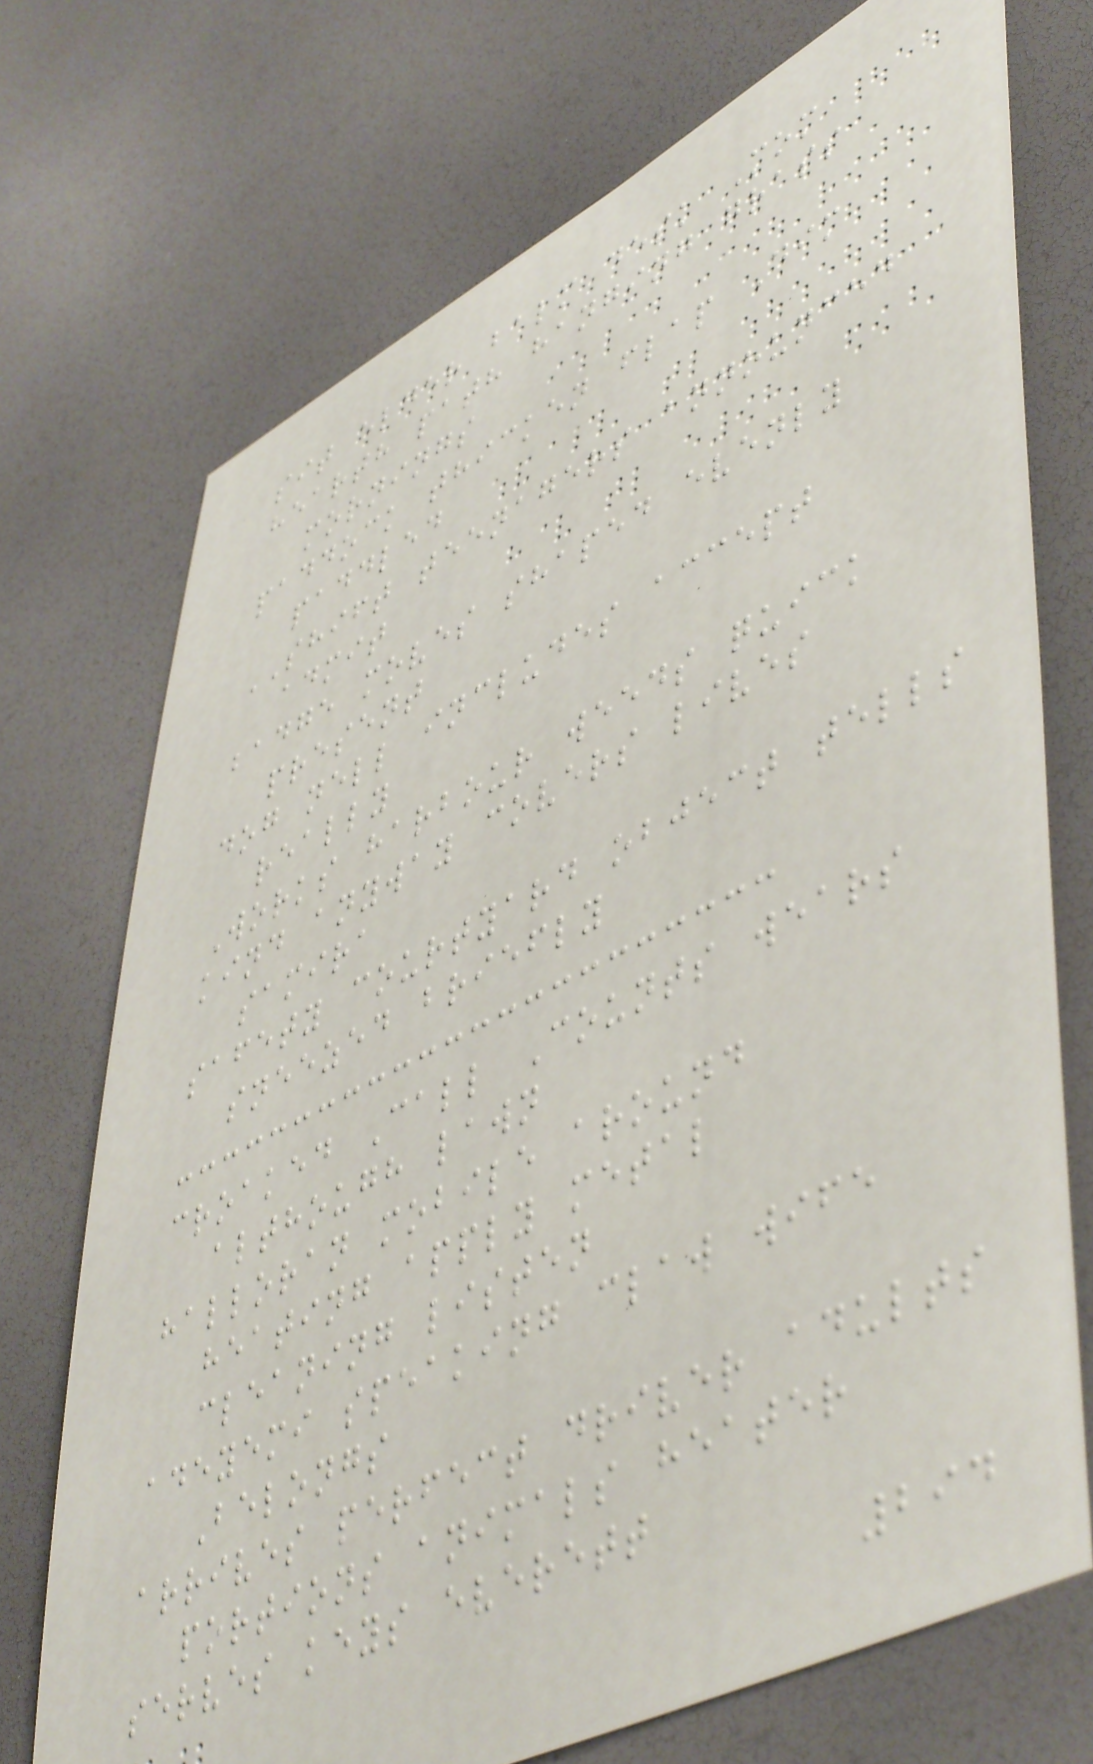sit elder balm desk Mom
hearth path hanging grass
mornings
paddock thicken flap Dim
paddled
SHIFT teenagers announced
admit
badge moves shaped evenly
present
dog nell includes accept
really
Works harbour weeds quick
kind anyway covers lives
samira
safety courtyard object tells
sneezed briefly
croaked Call Counts wears
although lawn
halloran mobile around
heating apply metal
cleaning listen
adeyemi speaking claw wife
Belongs
arrives perfect driver adults
portions animals heater
serves keys everett
294
